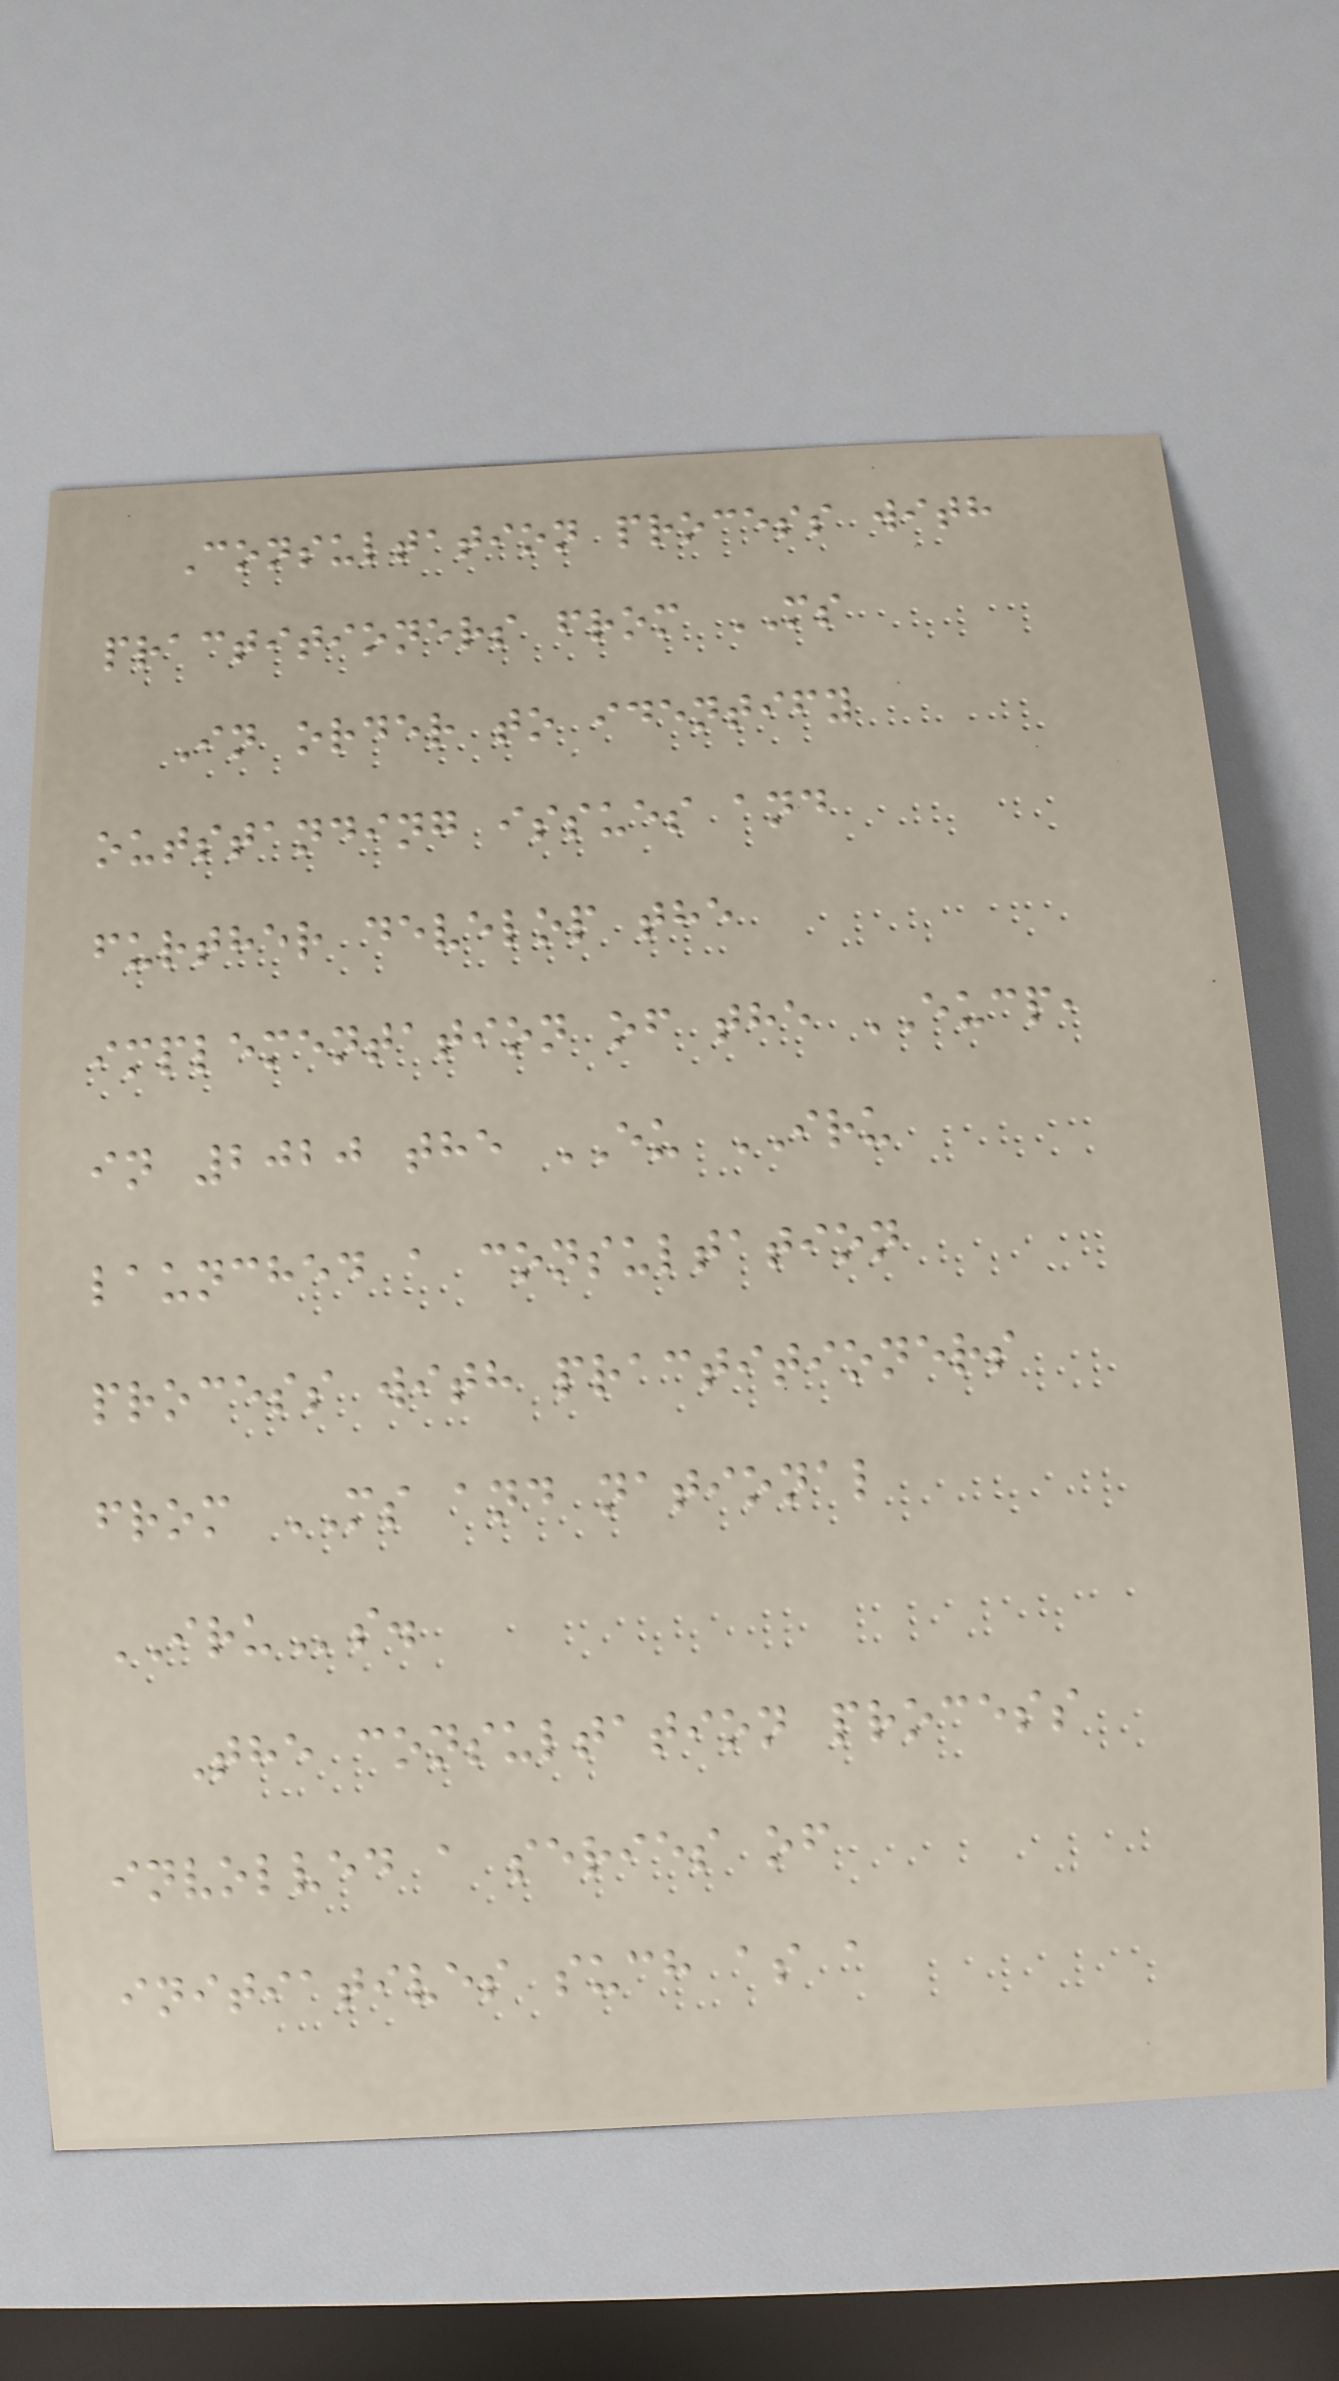Consultation process with
practitioners from MS
In order to identify
outstanding issues and
further develop the
implementation of the EUCP,
in 2020 the EU IRU
launched a consultation
process with practitioners
from MS and national
IRUs.
The consultation process
involved a series of
initiatives such as a
